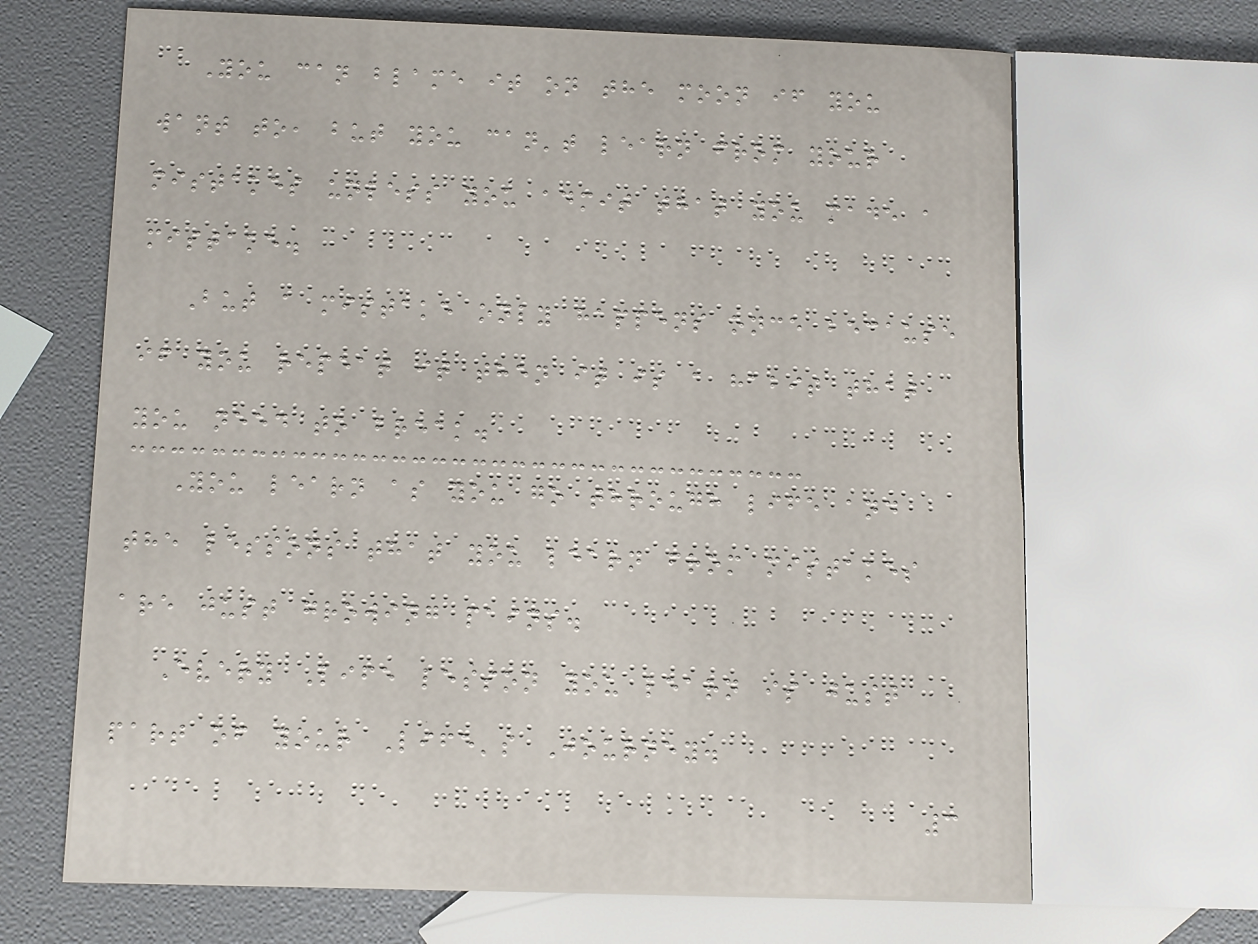You can blame it on the moon if you
want to, but you can't learn from your
mistakes unless you admit that you made a
mistake.
But a mistake only happens once because
if you repeat it then it is a habit that
you need to break.
You learn as you go through life and
the lessons that you learn from mistakes
are just growing pains.
Every Life lesson you learn is just
part of your Life's Journey.
3
